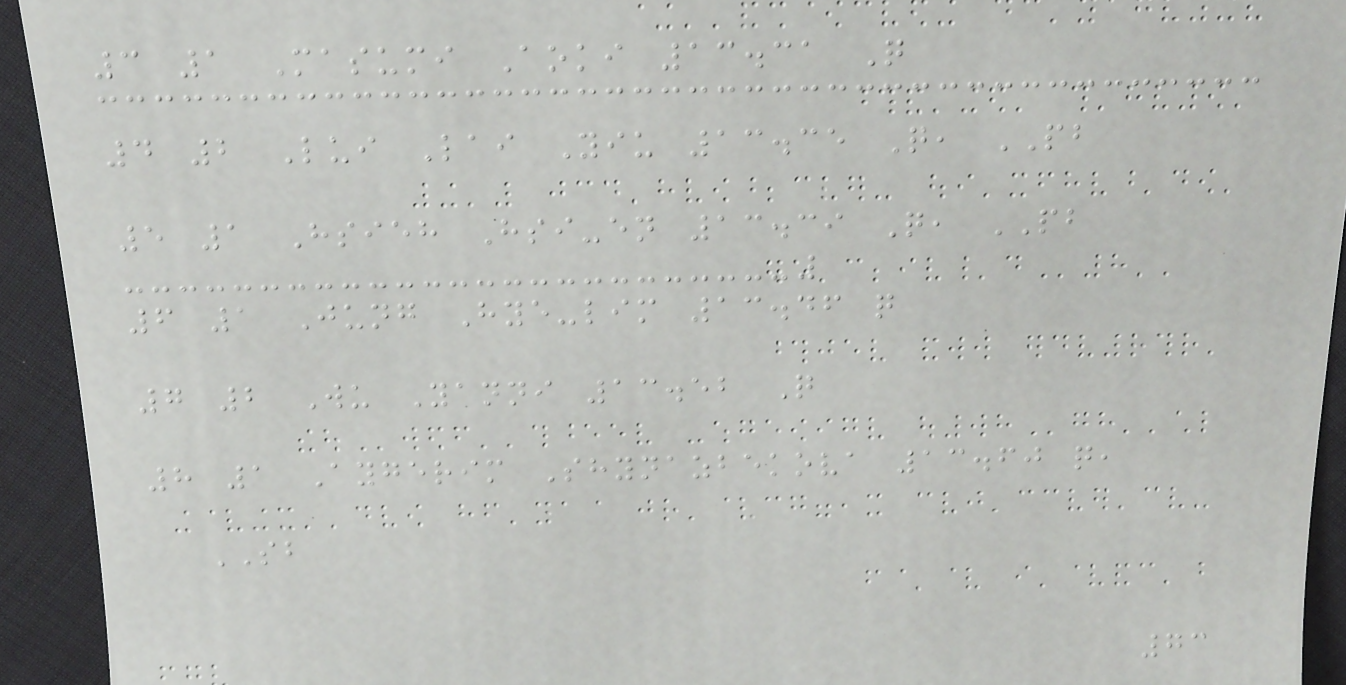3 1 Masumi Aoki 13.31 Q
4 2 Lui Lai Yiu 13.35 Q, PB
5 1 Hsieh Hsi-en 13.39 Q, PB
6 1 Jung Hye-lim 13.46 q
7 2 Wu Yanni 13.52 Q
8 1 Aygerim Shynazbekova 13.60 q,
SB
73
